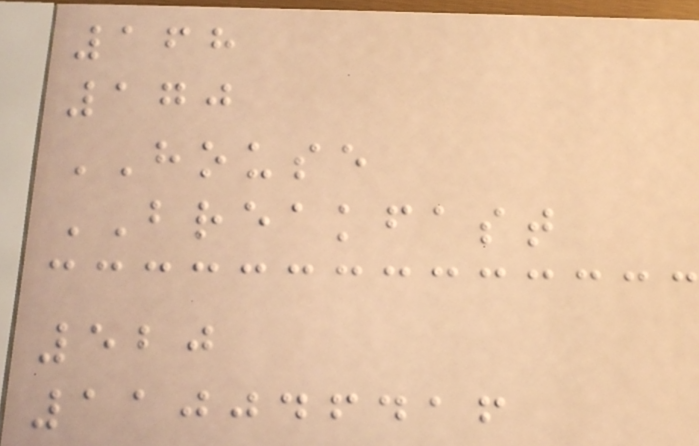168
170
HOUSE
BREAKFAST
520
110046416
